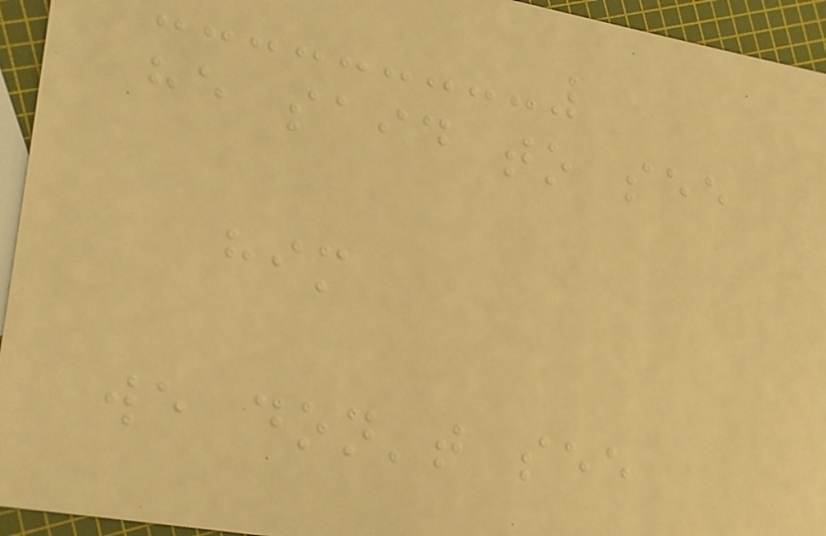he said to see
him
we don't see
